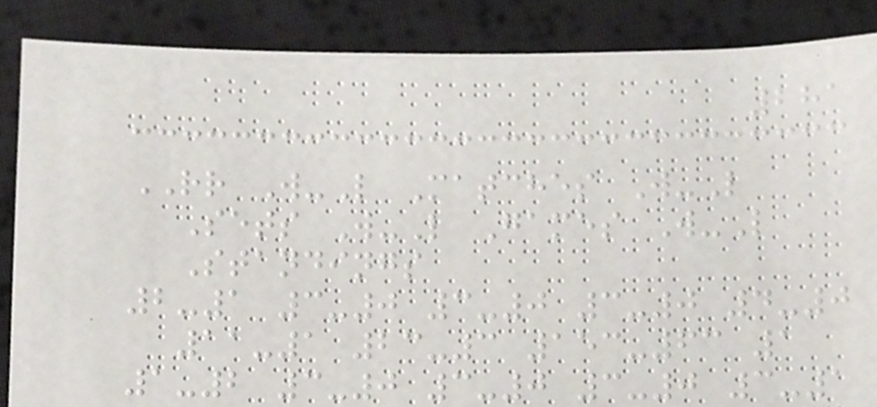281
RR W-L Matches W-L
Sets W-L Games W-L
Standings
2-1 3-0 3-0 3-0 4-0
11-1 23-3 153-63 1
1-2 3-0 3-0 3-0 3-1
